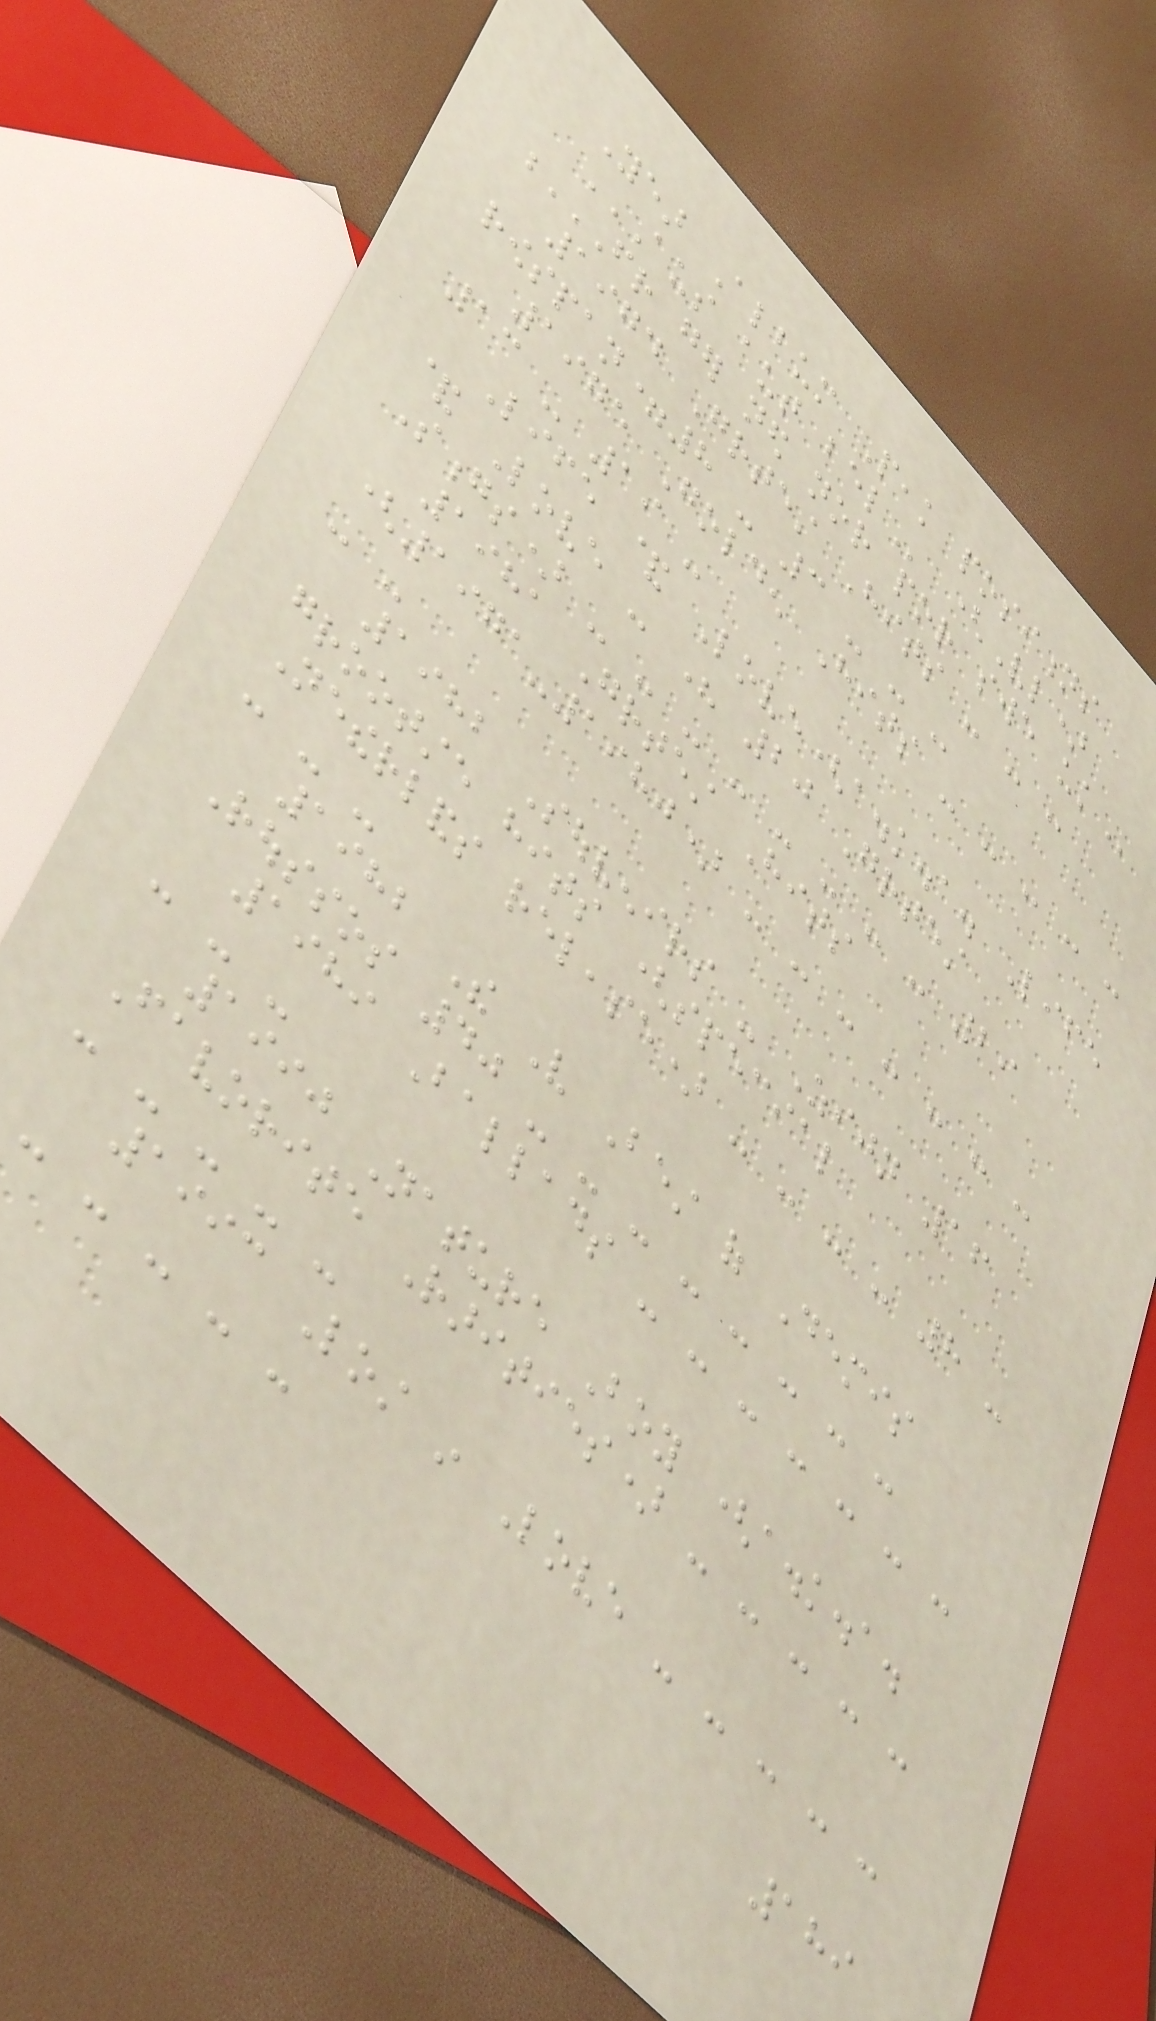Year Album Peak positions
AUS AUT BEL (Vl)
FR GER NED NOR POR SWE UK
1974 Greatest Hits - - -
rowspan=8 - 3 - - -
1975 Golden Hits - - - - -
13 - 19 -
Life & Love(a.k.a. Life
& Love - His 20 Greatest
Songs) - - - - - - - - 29
1981 Greatest Hits
(1971-1980) - - - - - - -
- -
1982 Souvenirs - Zijn 16
grootste hits (special
Netherlands release) - - - - 8 -
- - -
1982 The Very Best of Demis
Roussos 40 - - - - - - - -
1989 Ballads - - - - - - -
- - -
1990 Nature Boy (a.k.a.
Favorite Rarities) - - - - -
- - - - -
1993 Lost in Love - - - - -
- - - - -
189
